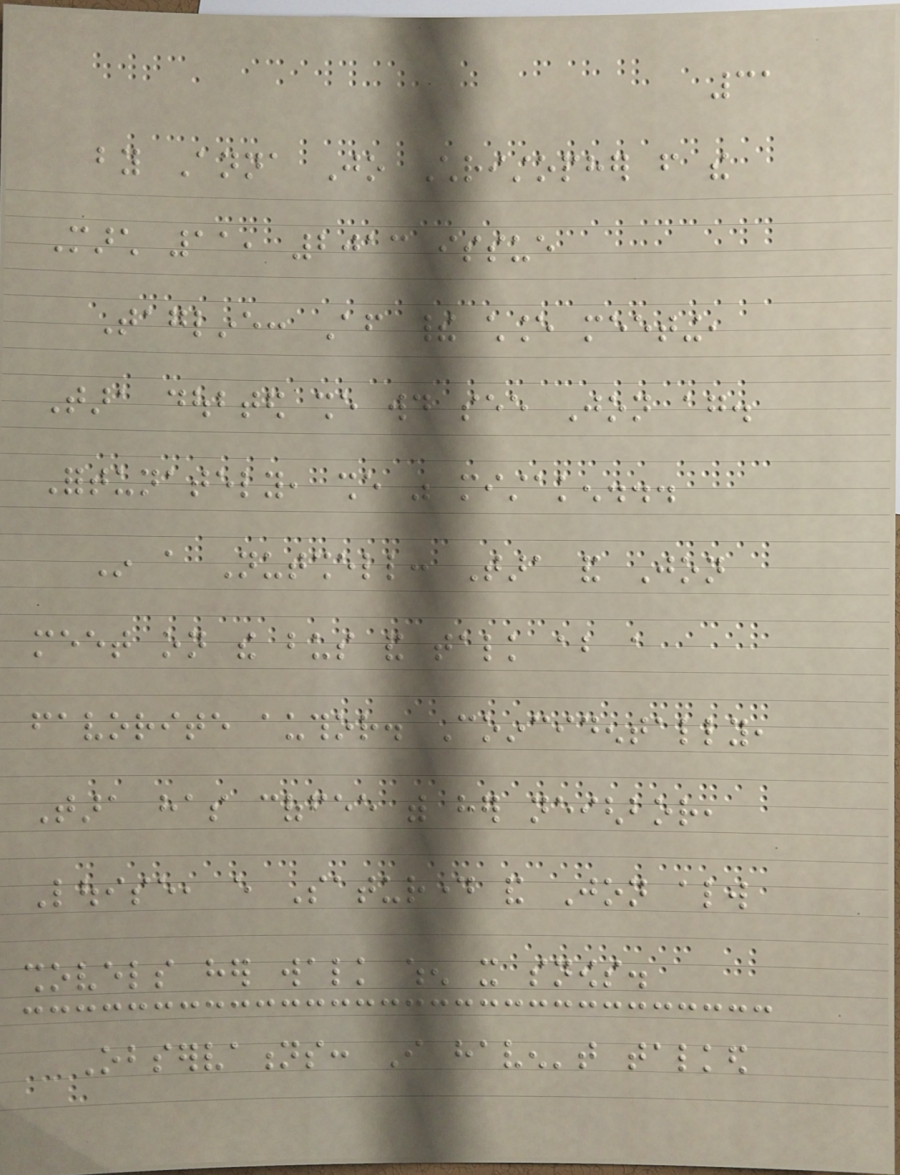31
by Anna Jo Christopher from the
March 11, 2013 issue
Tagline: After their chance meeting,
Tara doubted she would see Jon again.
Fortunately, she was mistaken...
In a Nutshell: Tara and Jon
meet on the bus and talk about a
favorite author. Coincidentally,
Tara has coffee with her neighbor,
Louise, every Saturday and Jon always
shovels her walk when it snows.
Observations: I haven't talked
